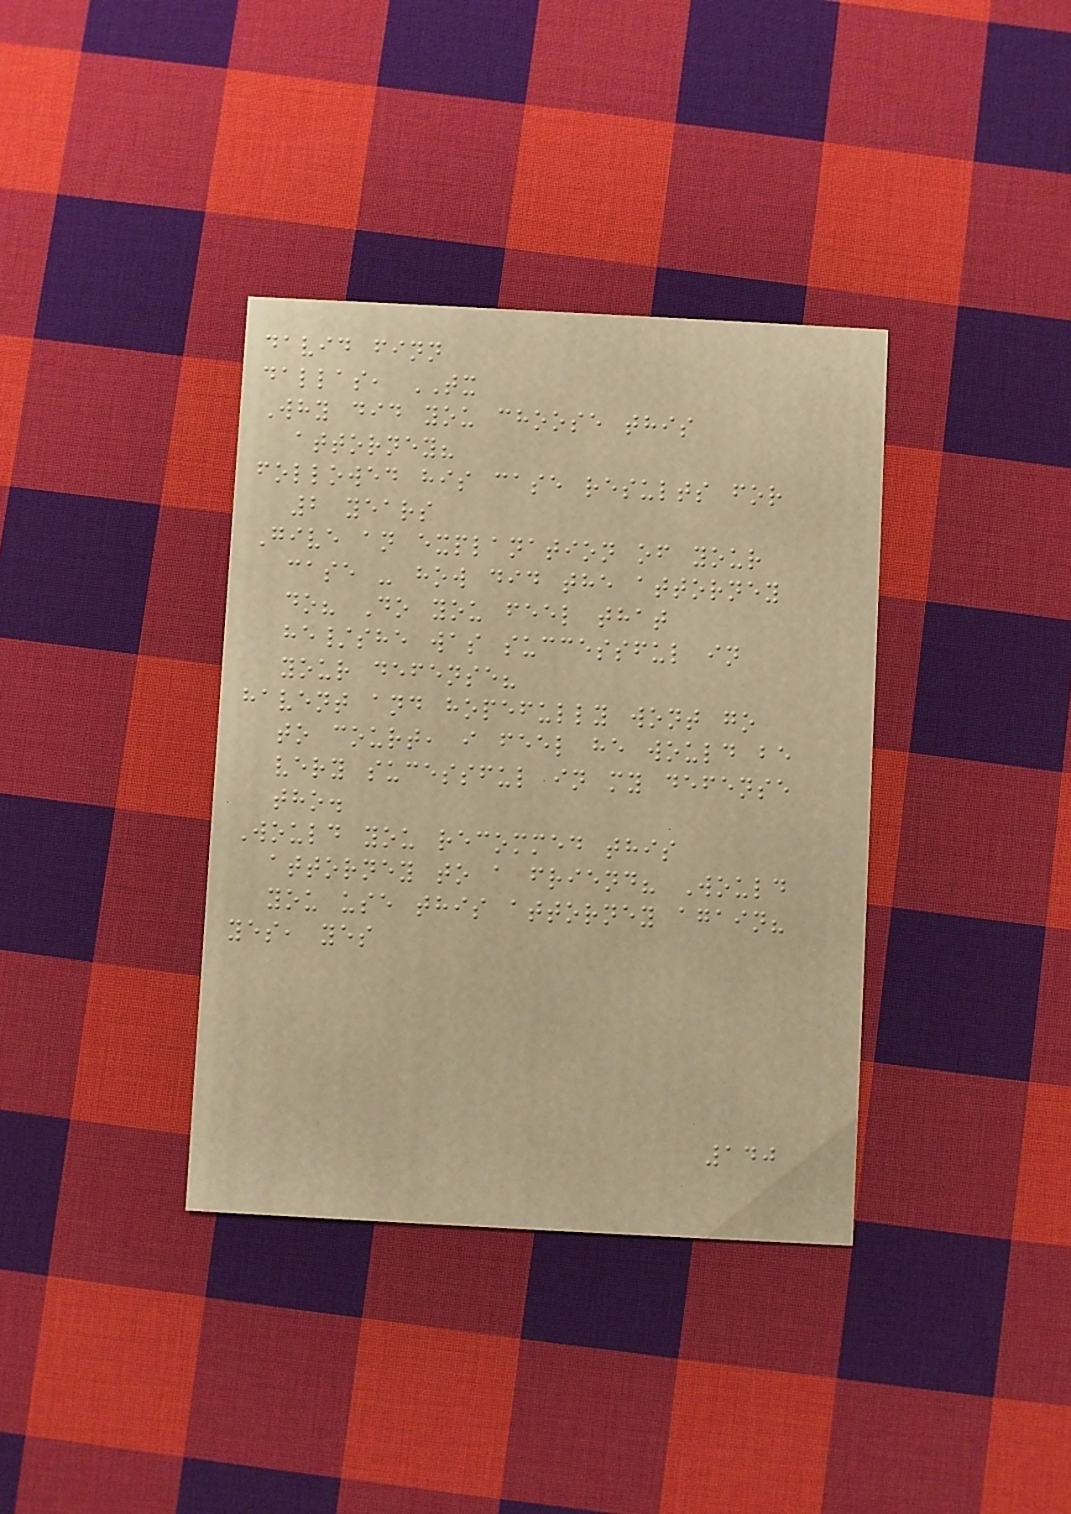david finn
dallas, TX
Why did you choose this
attorney?
followed his case results for
2 years
Give an explanation of your
case - how did the attorney
do? Do you feel that
he/she was successful in
your defense?
havent and hopefully wont go
to court, i feel he would be
very sucessful in my defense
tho.
Would you recommed this
attorney to a friend? Would
you use this attorney again?
yes, yes
140
